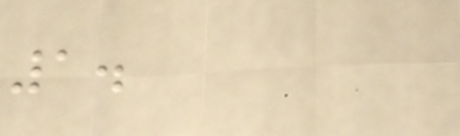1.
